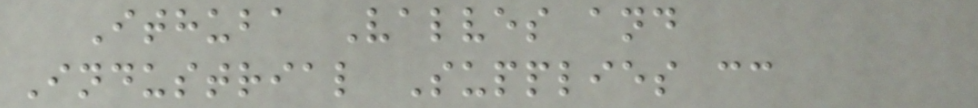Ithuba Valves and
Industrial Supplies cc
